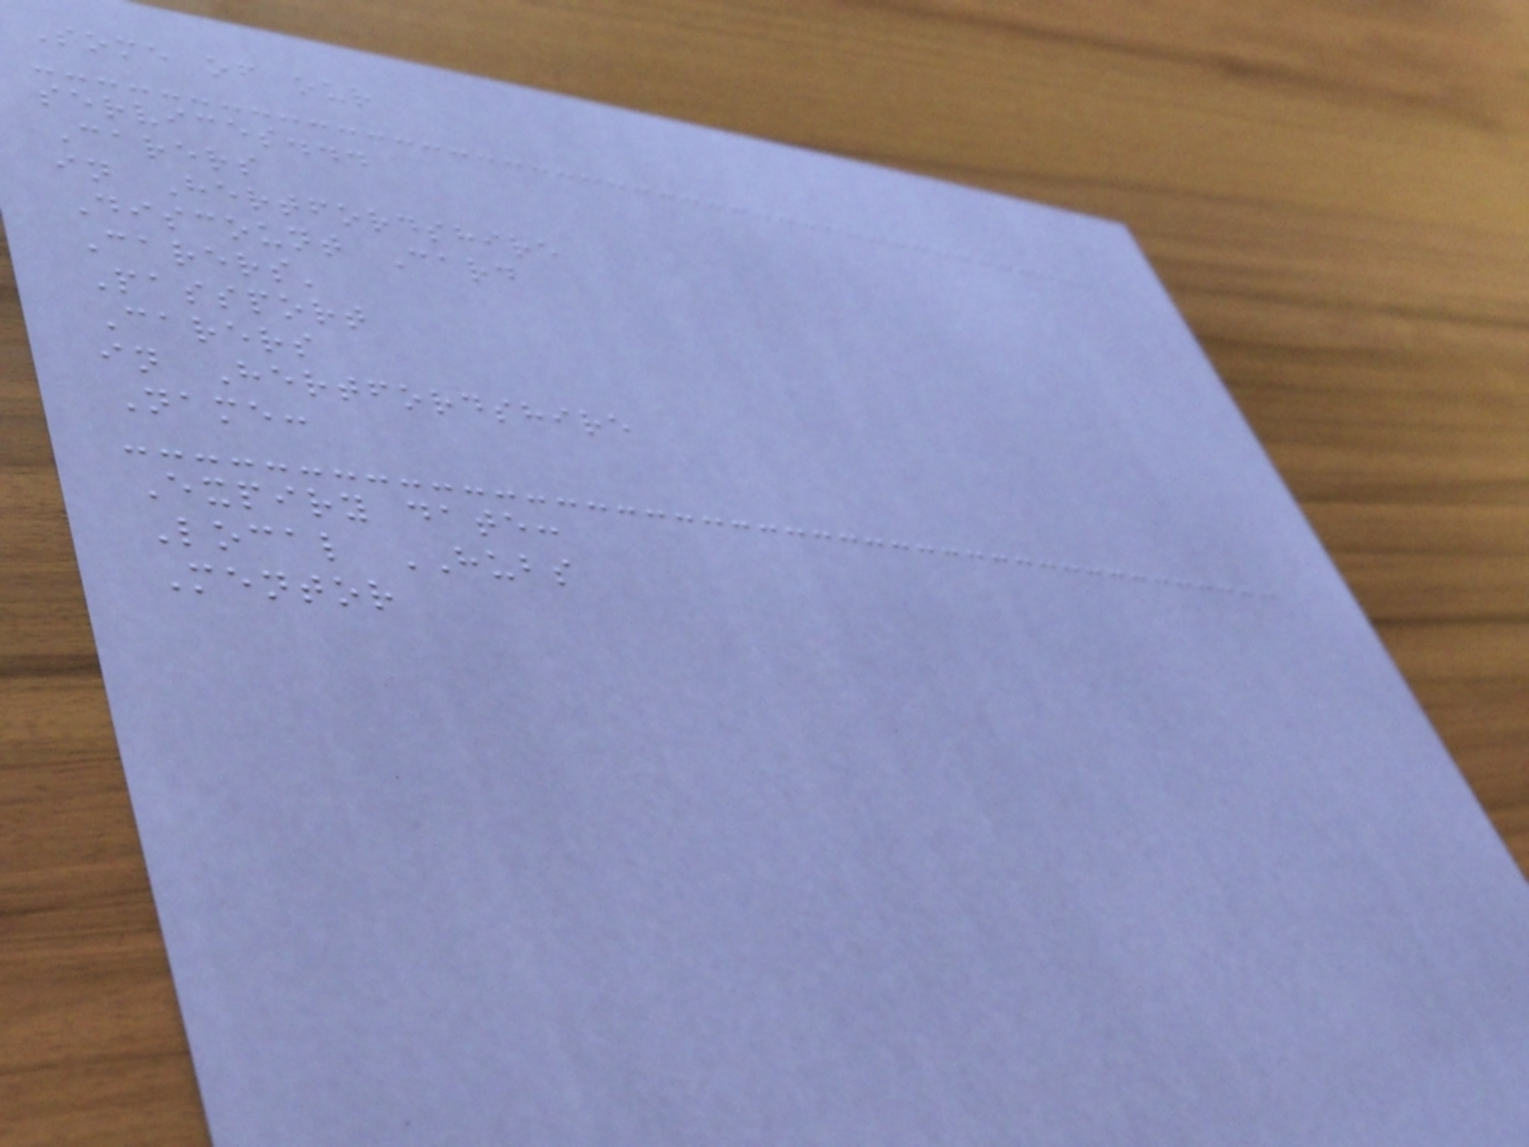Some of our
services...
Carers
in Hertfordshire
Discount Card
Carers'
Passport
Carers
in Hertfordshire
Name:
Expiry date:
Local HUBS
Mentor
